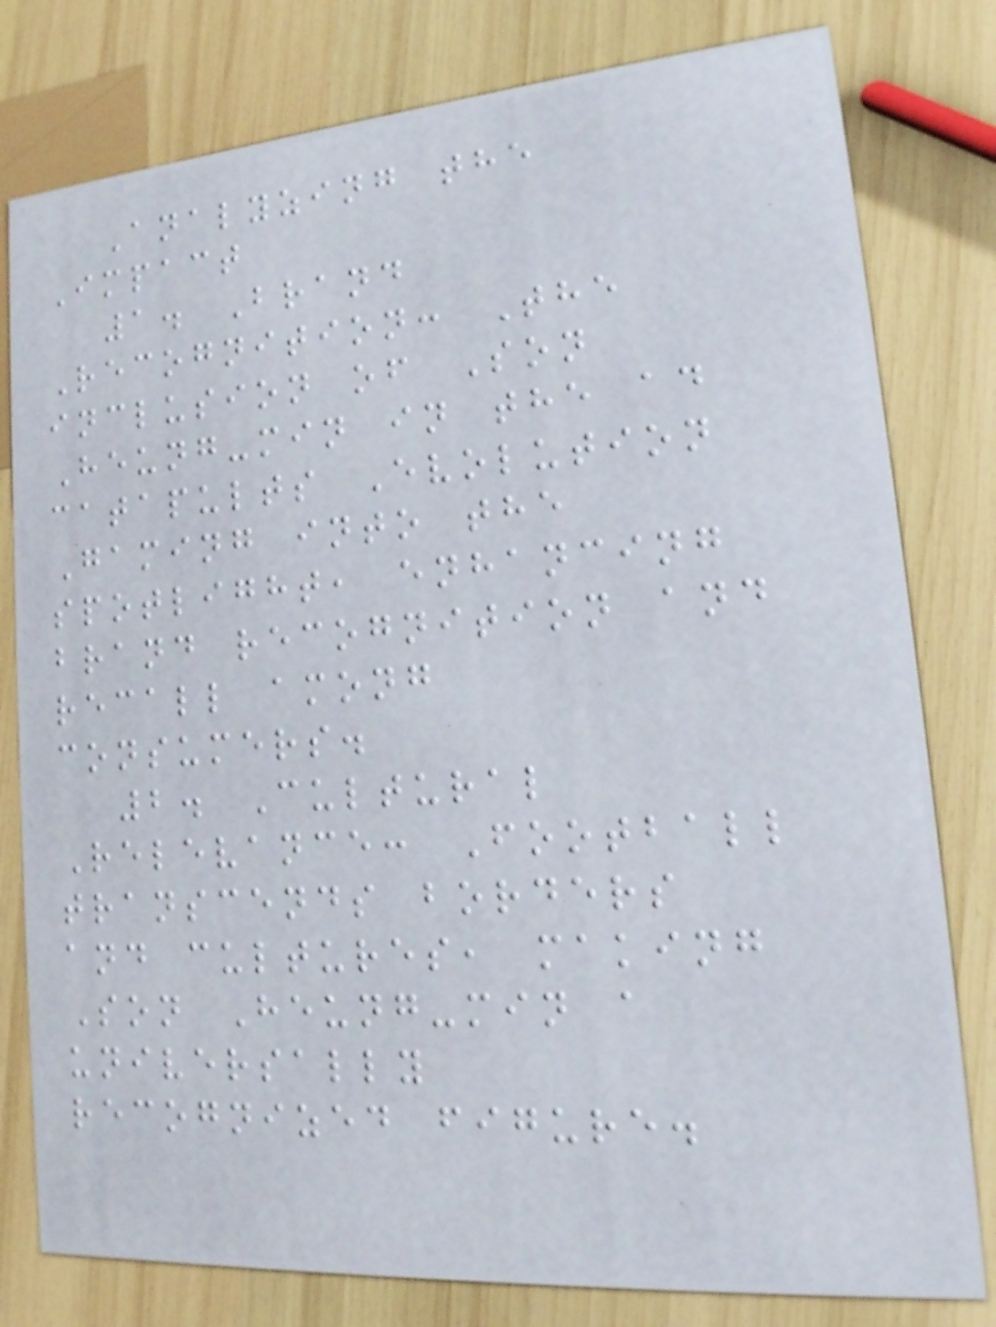Analyzing the
Impact
1. Brand
Recognition: The
inclusion of Son
Heung-min in the ad
catapults Evolution
Gaming into the
spotlight, enhancing
brand recognition and
recall among
consumers.
2. Cultural
Relevance: Football
transcends borders
and cultures, making
Son Heung-min a
universally
recognized figure.
